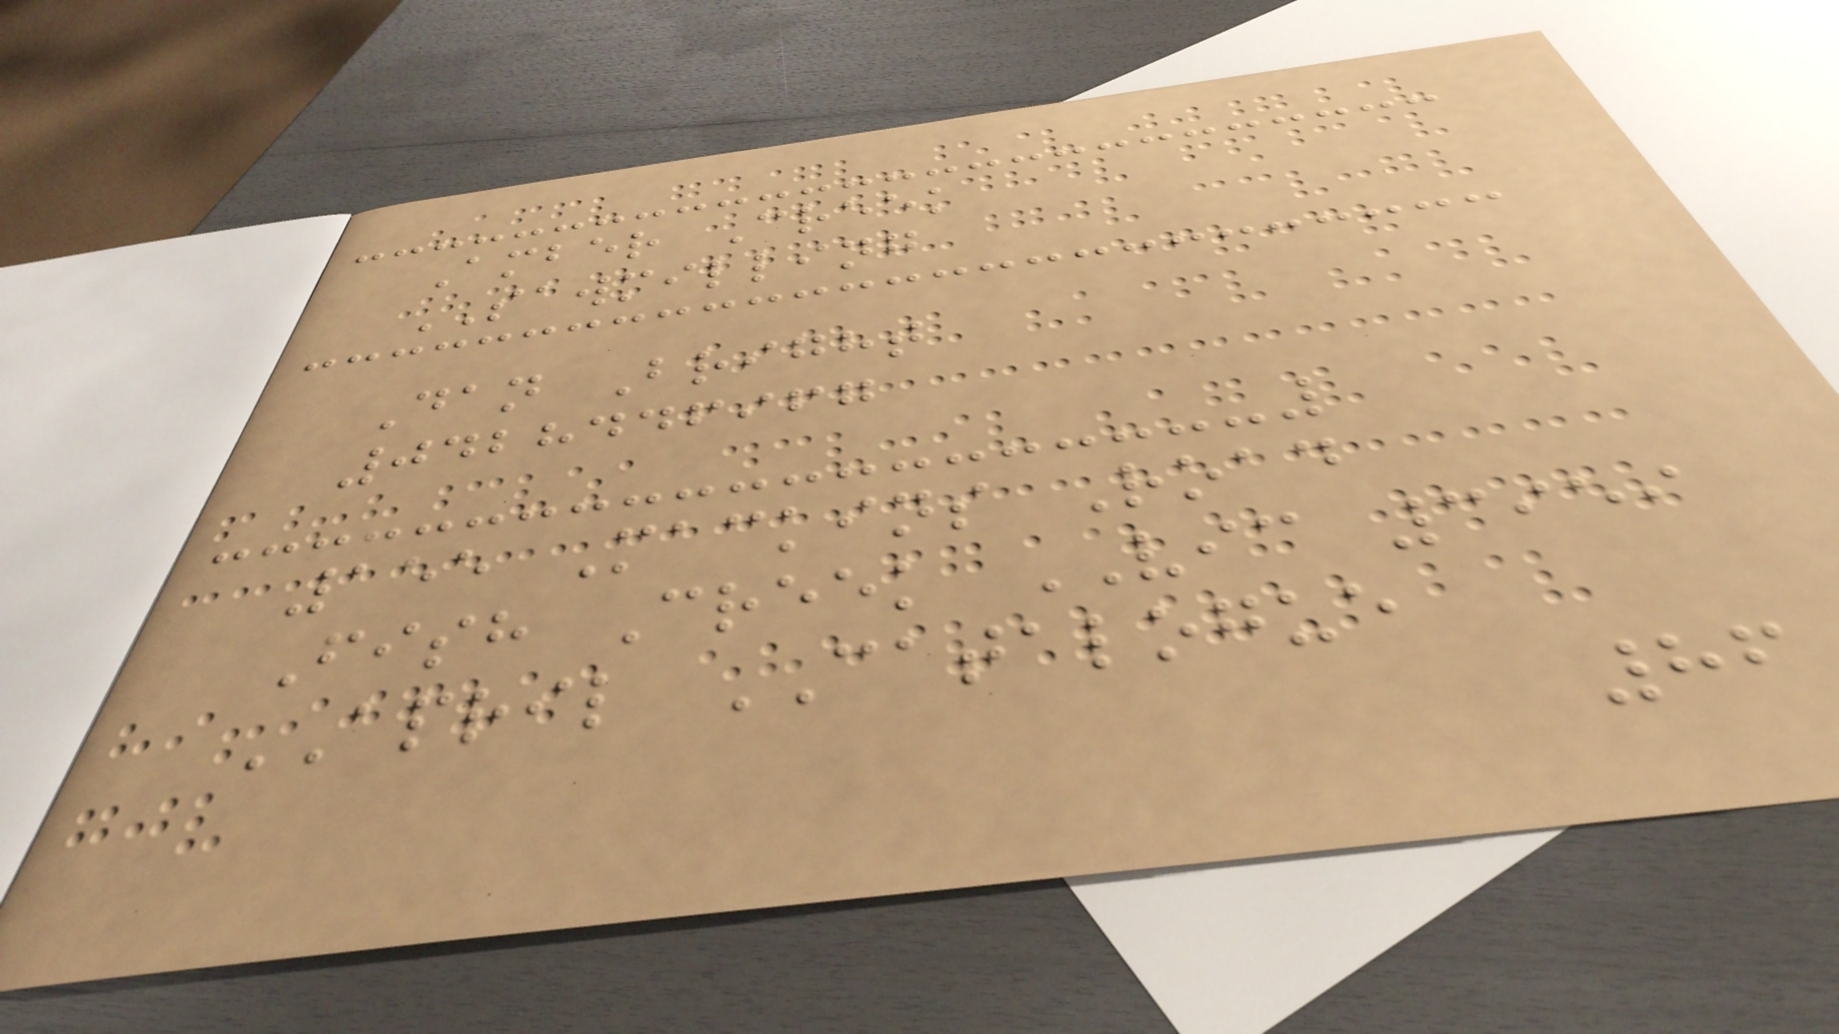Amber Creek
SAWMILLING
Dan Bright
0428446967
155 Mackins Road
Fish Creek VIC 3959
APRIL CATALOGUE
86
